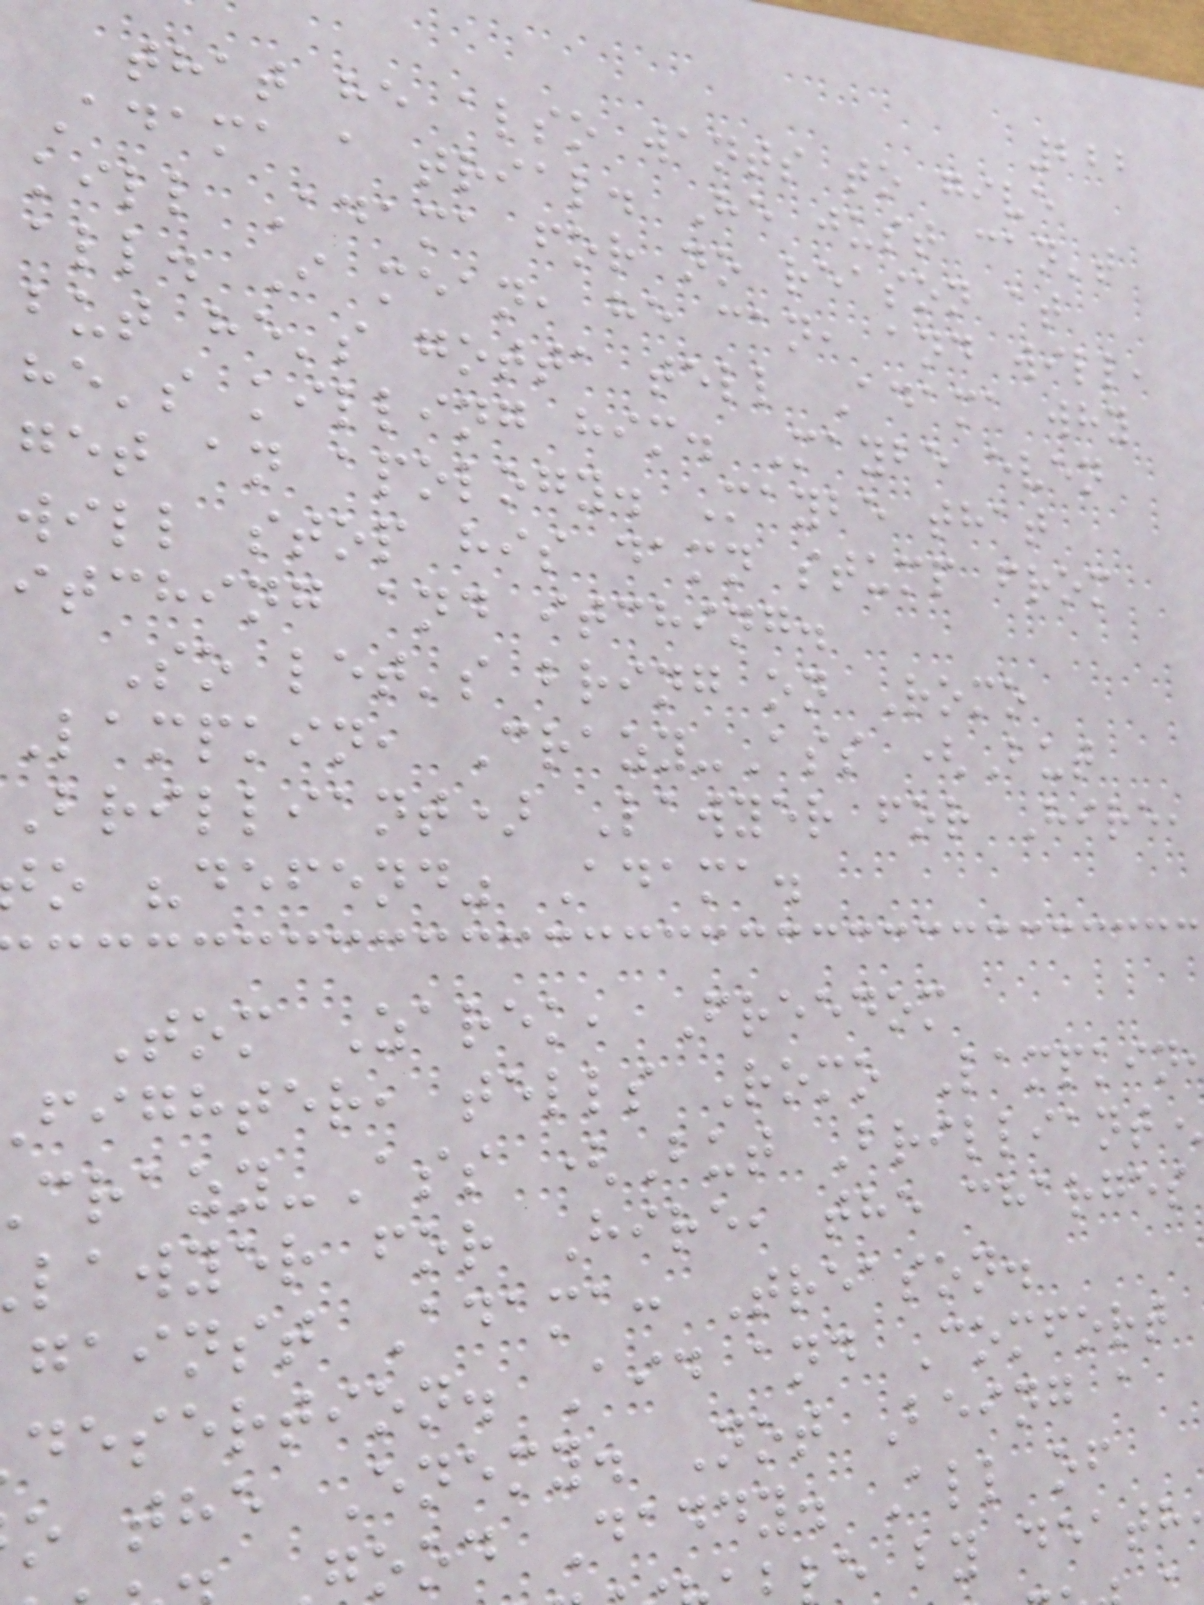222
that he also wants to give
Adama a trial. He just can't
kill Adama for no reason at
all. I mean, he can, and will,
but he's gotta tell Adama why
he's killing him. Maybe even
get an apology. Maybe that
will stop his damn stump from
itching and itching.
So let's bring on Romo
Lampkin, Crazy-Ass (But
Brilliant) Lawyer for Hire,
o "defend" Adama.
Tom Zarek, Freedom
fighter, tells Romo Lampkin
razy-Ass (But Brilliant
lawyer for Hire, the charges
gainst Adama: Treason.
desertion. Aid and Comfort
o the Enemy. Not Being a
ood Daddy. All of
e by death
